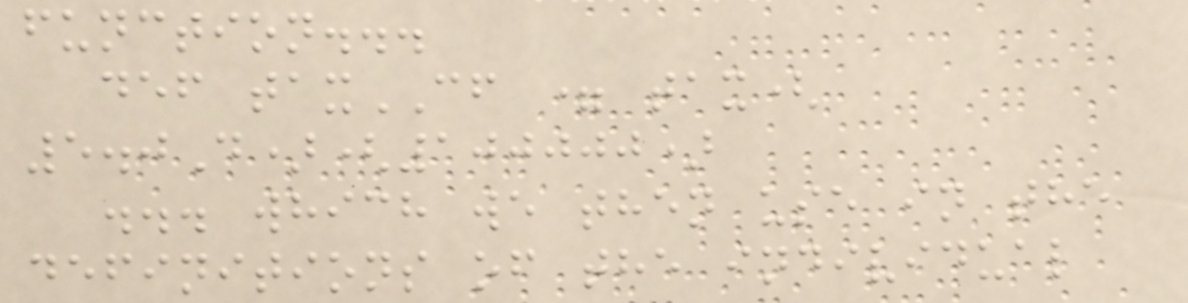function...
def taxCF = tax(
5.0D)(100000)
... which we then use in the
definitions of the individual
